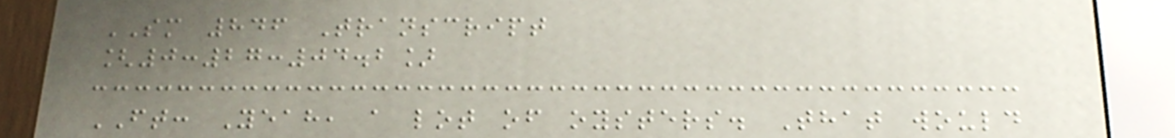SM 846 Transcript
[0:27:04.2]
FT: Yeah, a lot of oysters. That would
